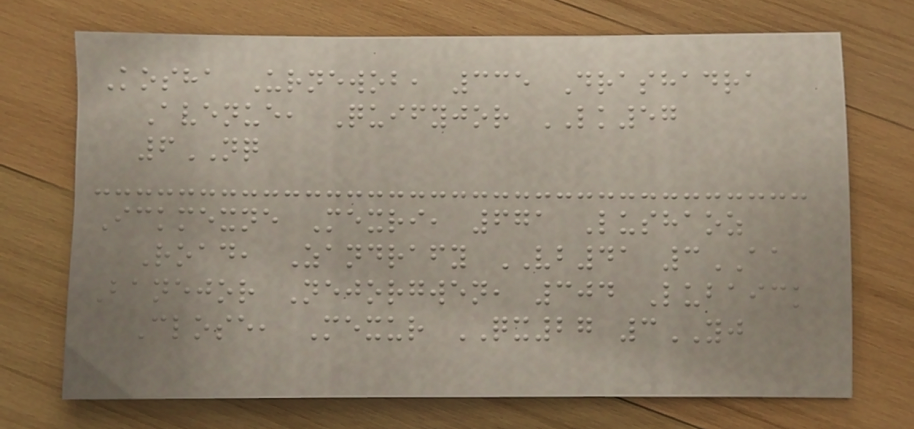Kosha Urnewob, 335 Drashadra
Avenue, Quifyjor LK57
6NQ
Ickmexne Mexri, 671 Lushaoz
Road, Zandrafy VB41 3AA
Banejor Nejorgwen, 304 Lubaick
Close, Mexur QX27 3YJ
